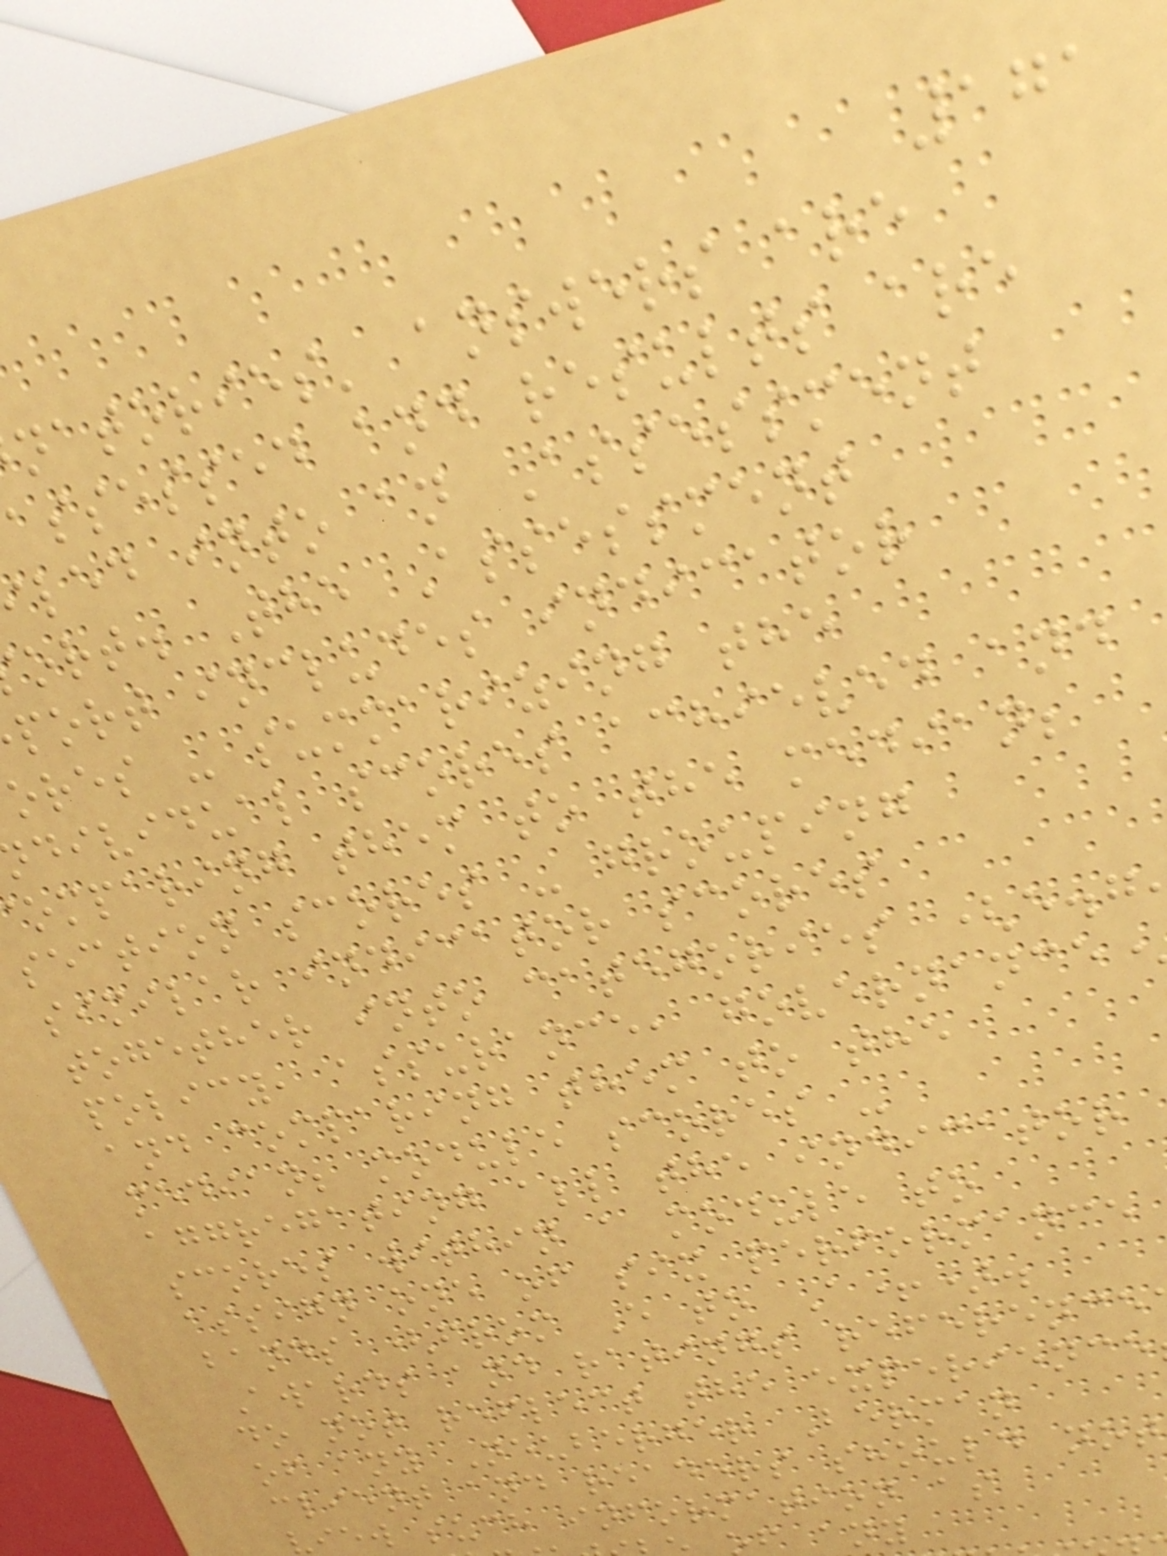171
natories' answers are
assessed and results are
led into an Assessment
ort. The Assessment
port includes indicator
ores - summarizing the
dividual scores achieved and
omparing them to the median;
section scores - grouping
similar indicator scores
together into categories (e.g
policy, assurance, governance
and comparing them to the
median; module scores -
aggregating all the indicator
scores within a module to
assign one of six performance
bands (from E to A+).
Awards and ratings reference
do not reflect the experience
of any Neuberger Berman
client and readers should not
iew such information as
